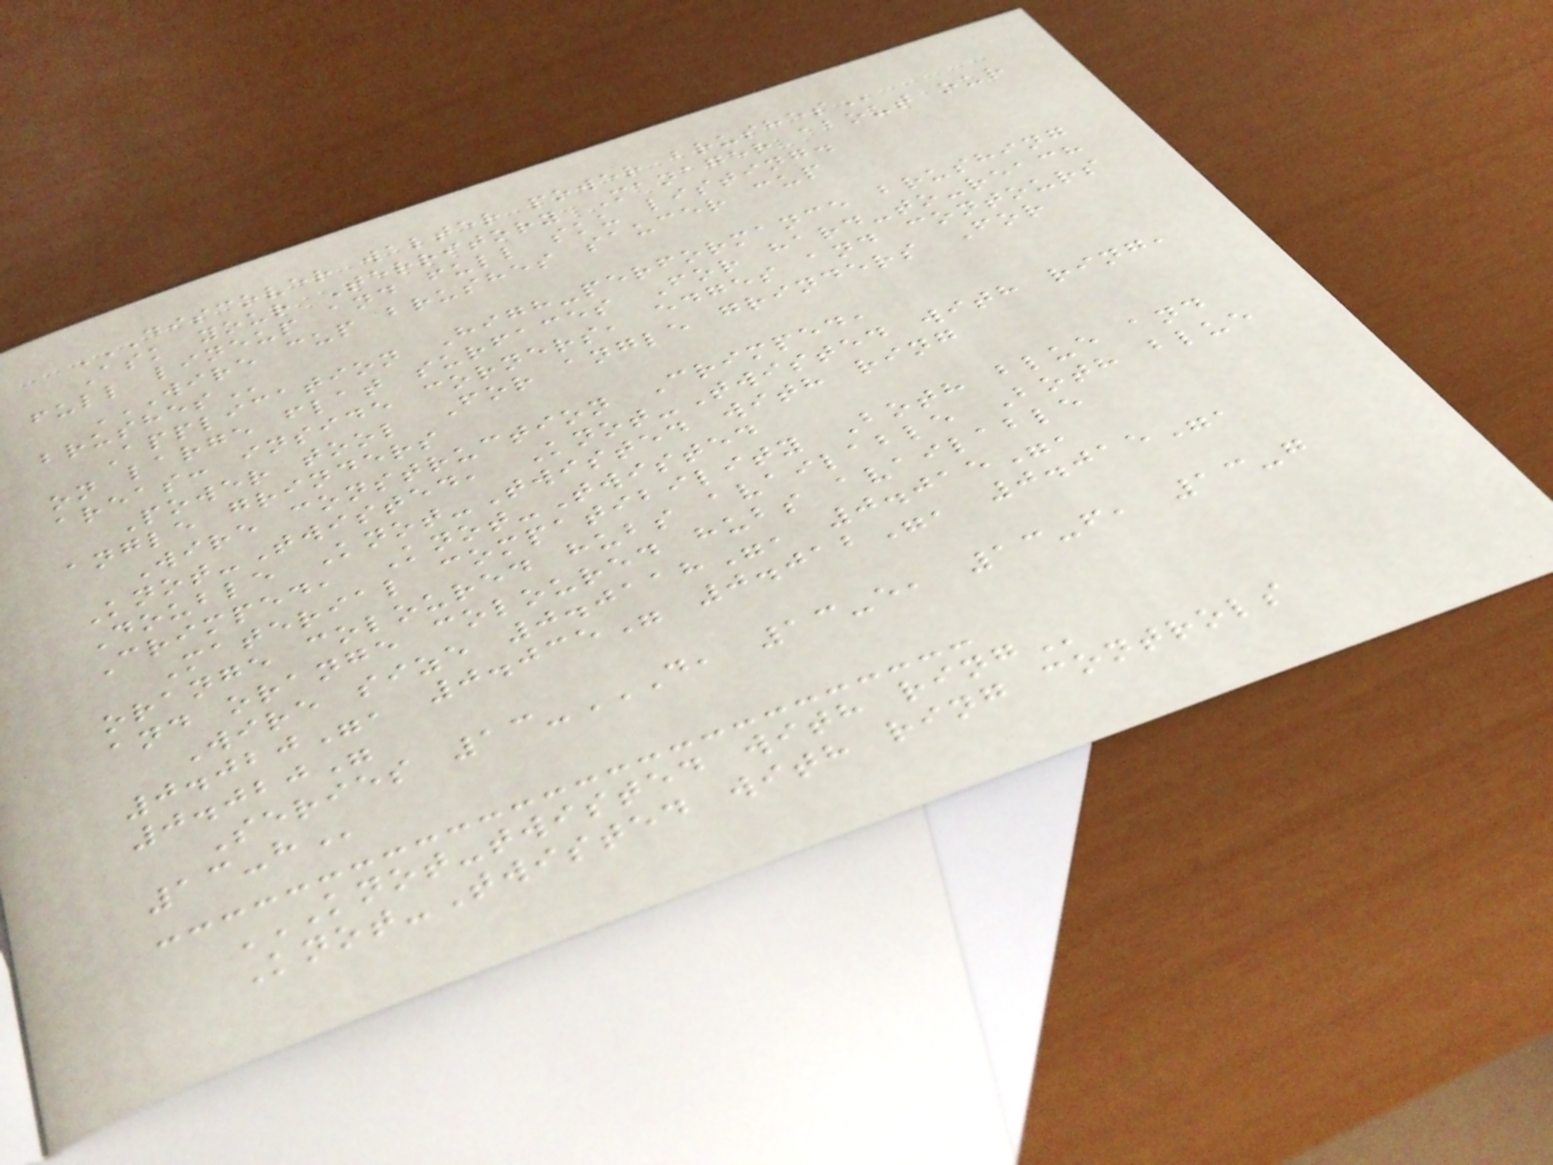DISCOVER WALTER POWER BRUSHES
Ask your Territory Manager about our
full lineup and full sku listing.
WIRE CUP BRUSHES SAUCER CUP
BRUSHES
Application High-performance brushing
on large flat surfaces For hard-to-reach
areas: inside corners, edges and contours
Power tool For angle grinders For
angle grinders
Wire construction Crimped,
Knot-Twisted, Knot-Twisted with ring,
Double Knot-Twisted with ring
Crimped, Knot-Twisted
Material compatibility Both blue and
orange coloured hubs available Both blue
and orange coloured hubs available
Wire size 0.0118", 0.015",
0.020", 0.035" 0.012", 0.015",
0.020"
Series 13-D, 13-E, 13-F, 13-G
13-H
KNOT-TWISTED WITH RING
Knot-Twisted with ring controls
